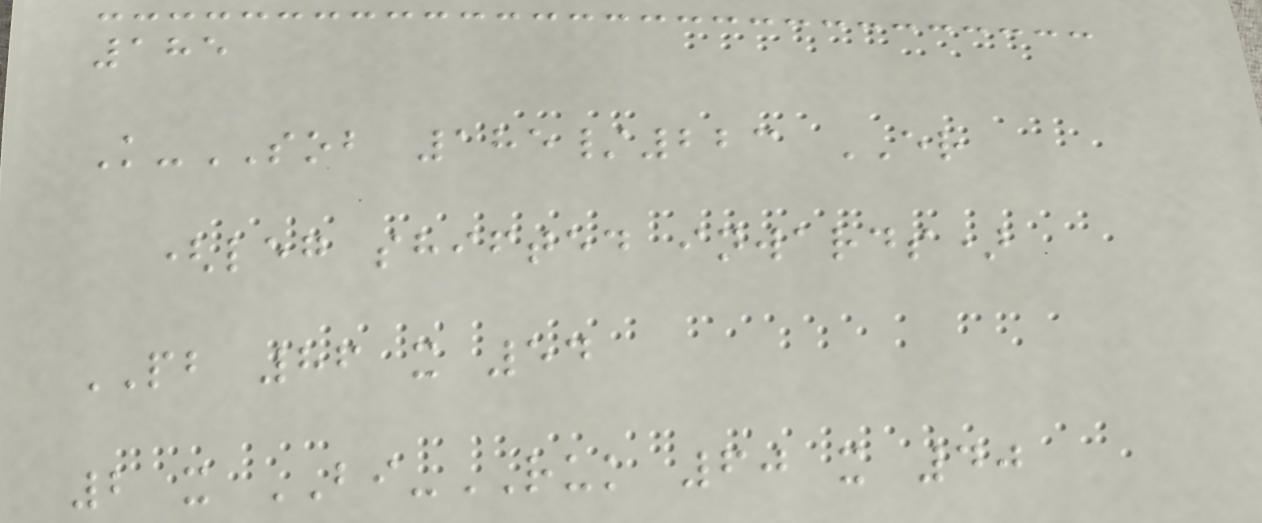185
K-SOB 185/223 ER
(leg shifted inwards)
PB 86 x 54
2 x BI-RUK 60 x 40
